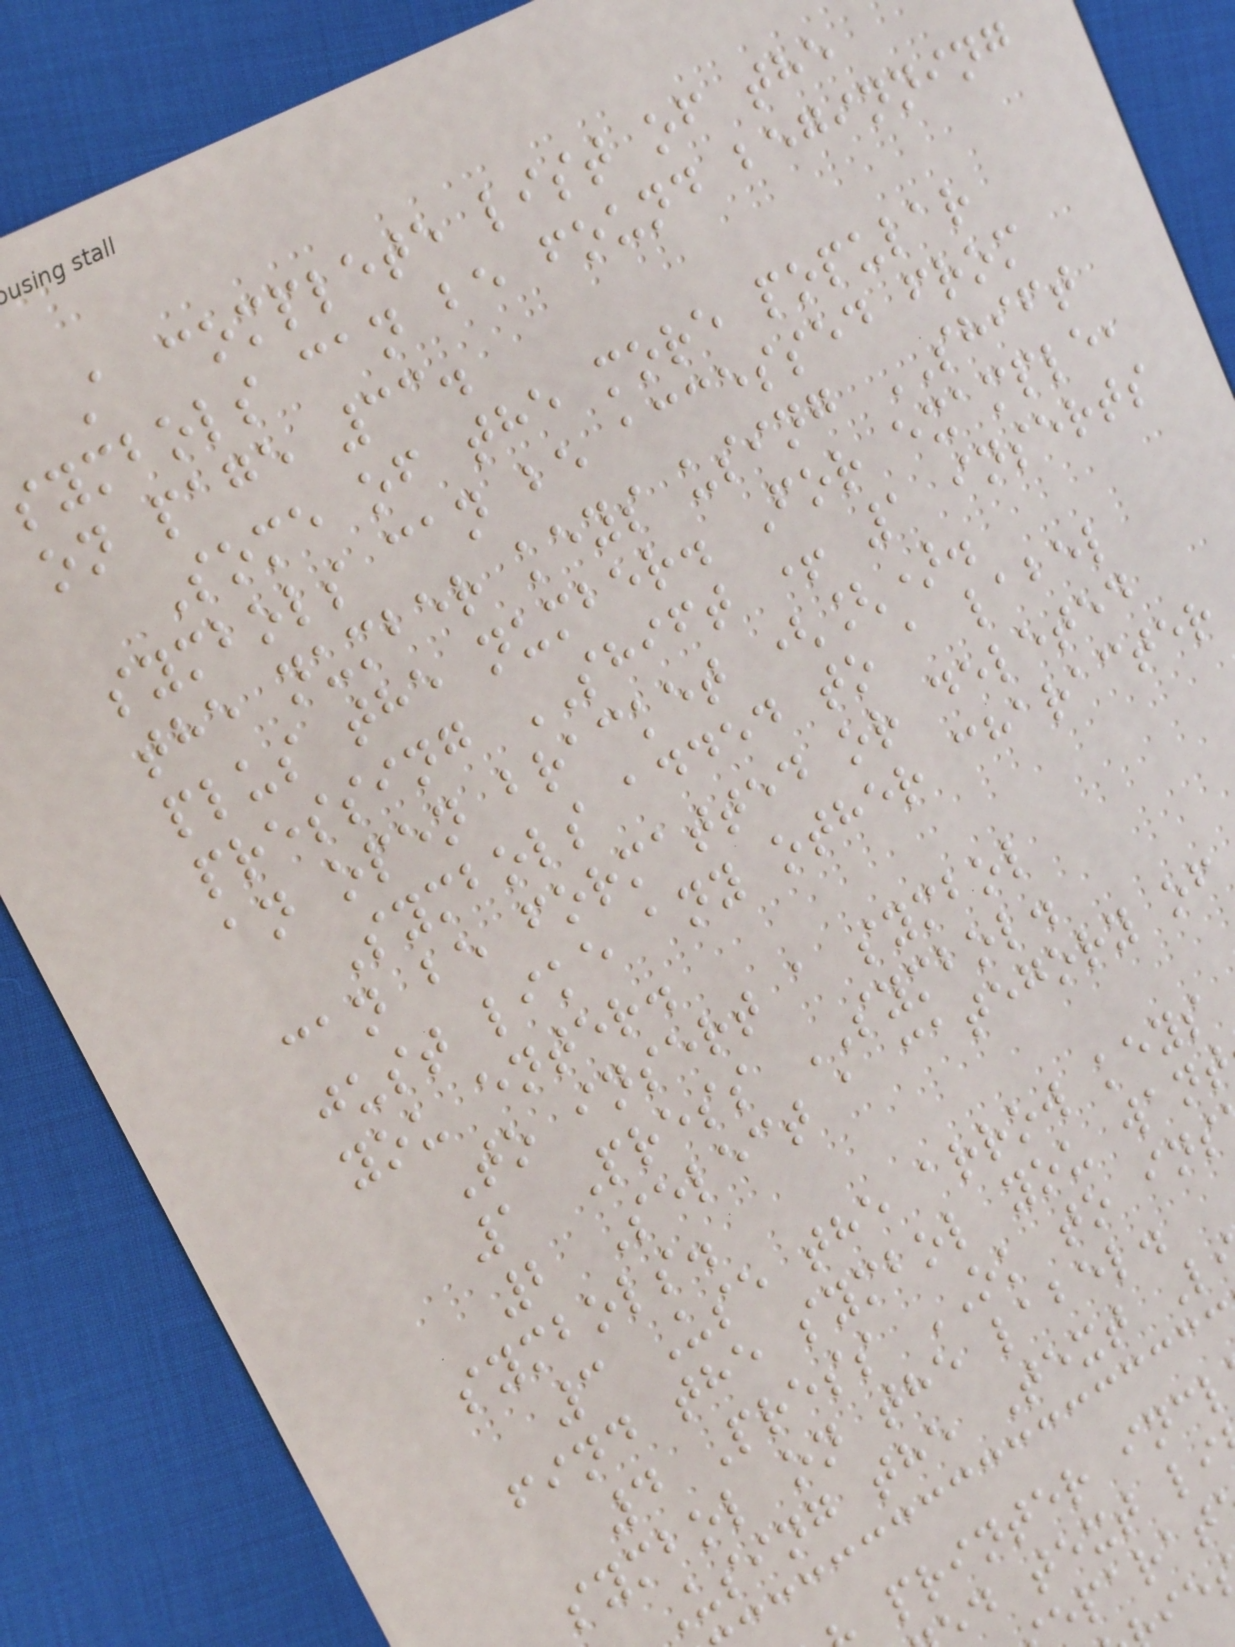A complete list of the
symbols can be found beginning
on page 33.
Some of the more popular
symbols can be accessed from
the number keys using SHIFT
plus the number. For example,
pressing SHIFT + 1 inserts
an open bracket ([).
Symbols added to a label
can be formatted or deleted
just like any other character
you enter.
To insert a symbol
1 Press SYMBOL.
2 Select a category of
symbols.
3 Use the arrow keys
find the symbol you want
4 Press OK to ins
symbol on the label.
Using the Text L
printer incl
d text li
